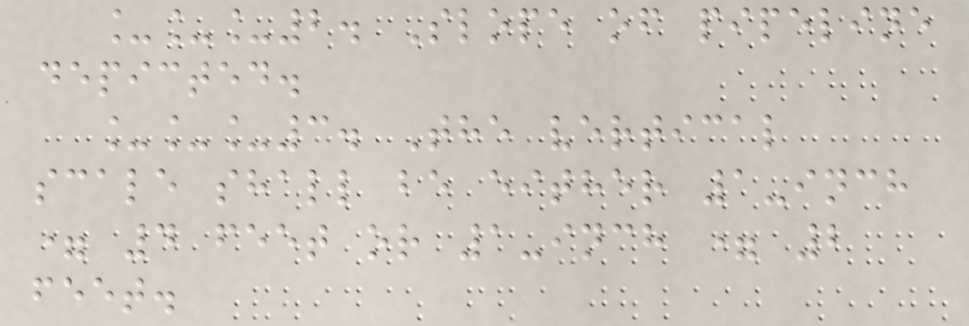___2. Slope of pipeline
depicted.
___3. The vertical
scale shall be either 1-inch
= 4 feet or 1-inch = 2
feet.
